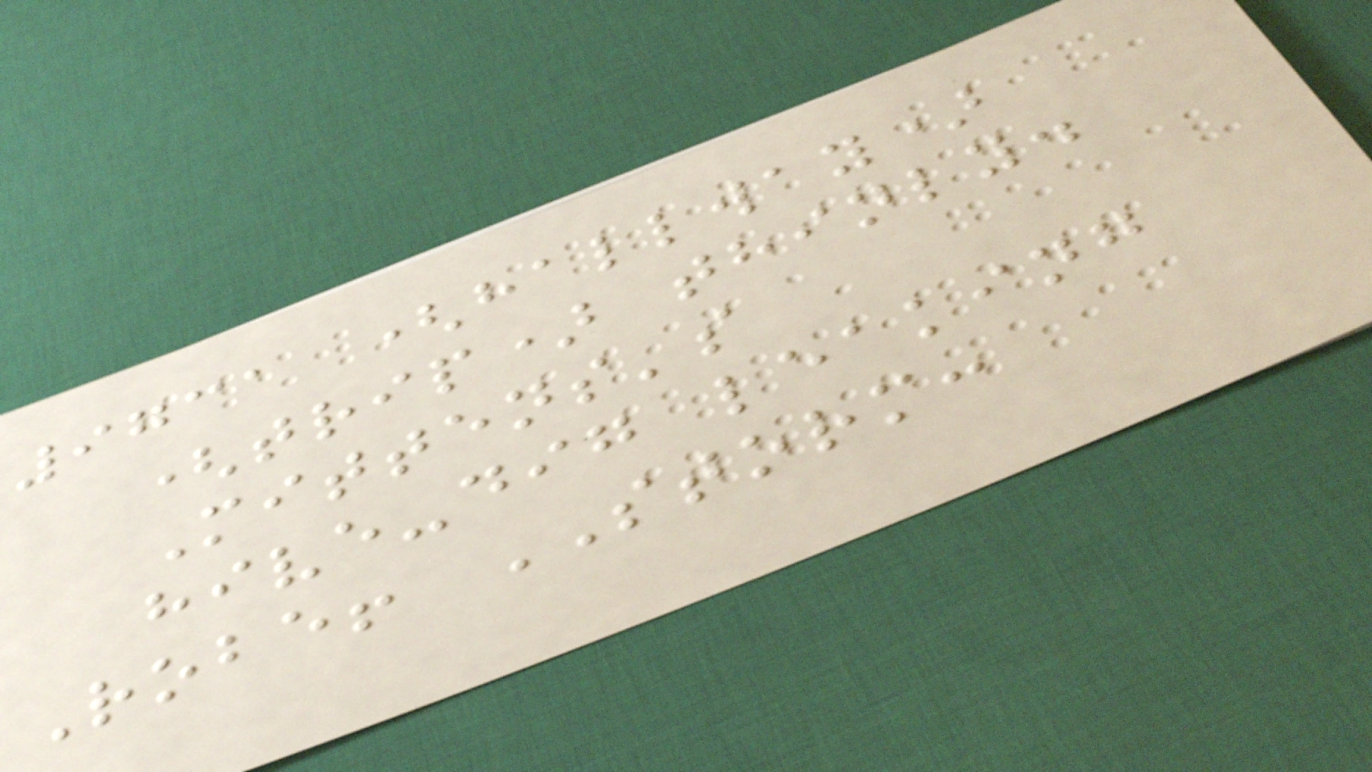9731 (hallway)
(trip) thinly.
Mittens's
hive-dig leaking
Robe! STORM:
